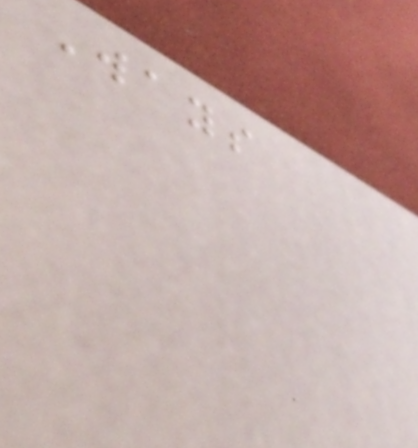Ways
